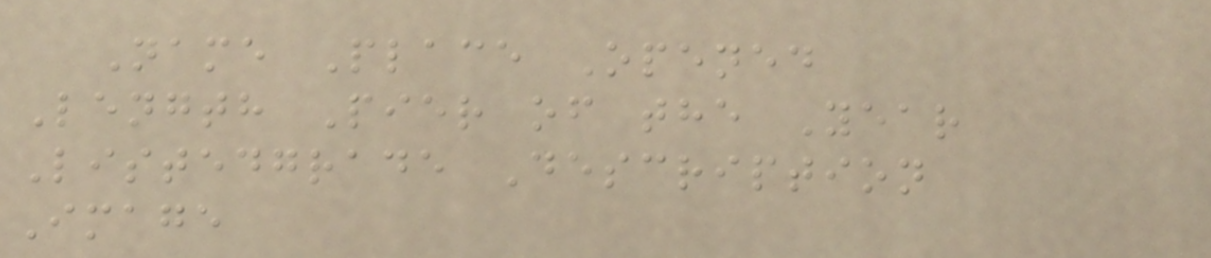Name Place Opened
Length Pier of the Year
Listedgrade Description
Image
